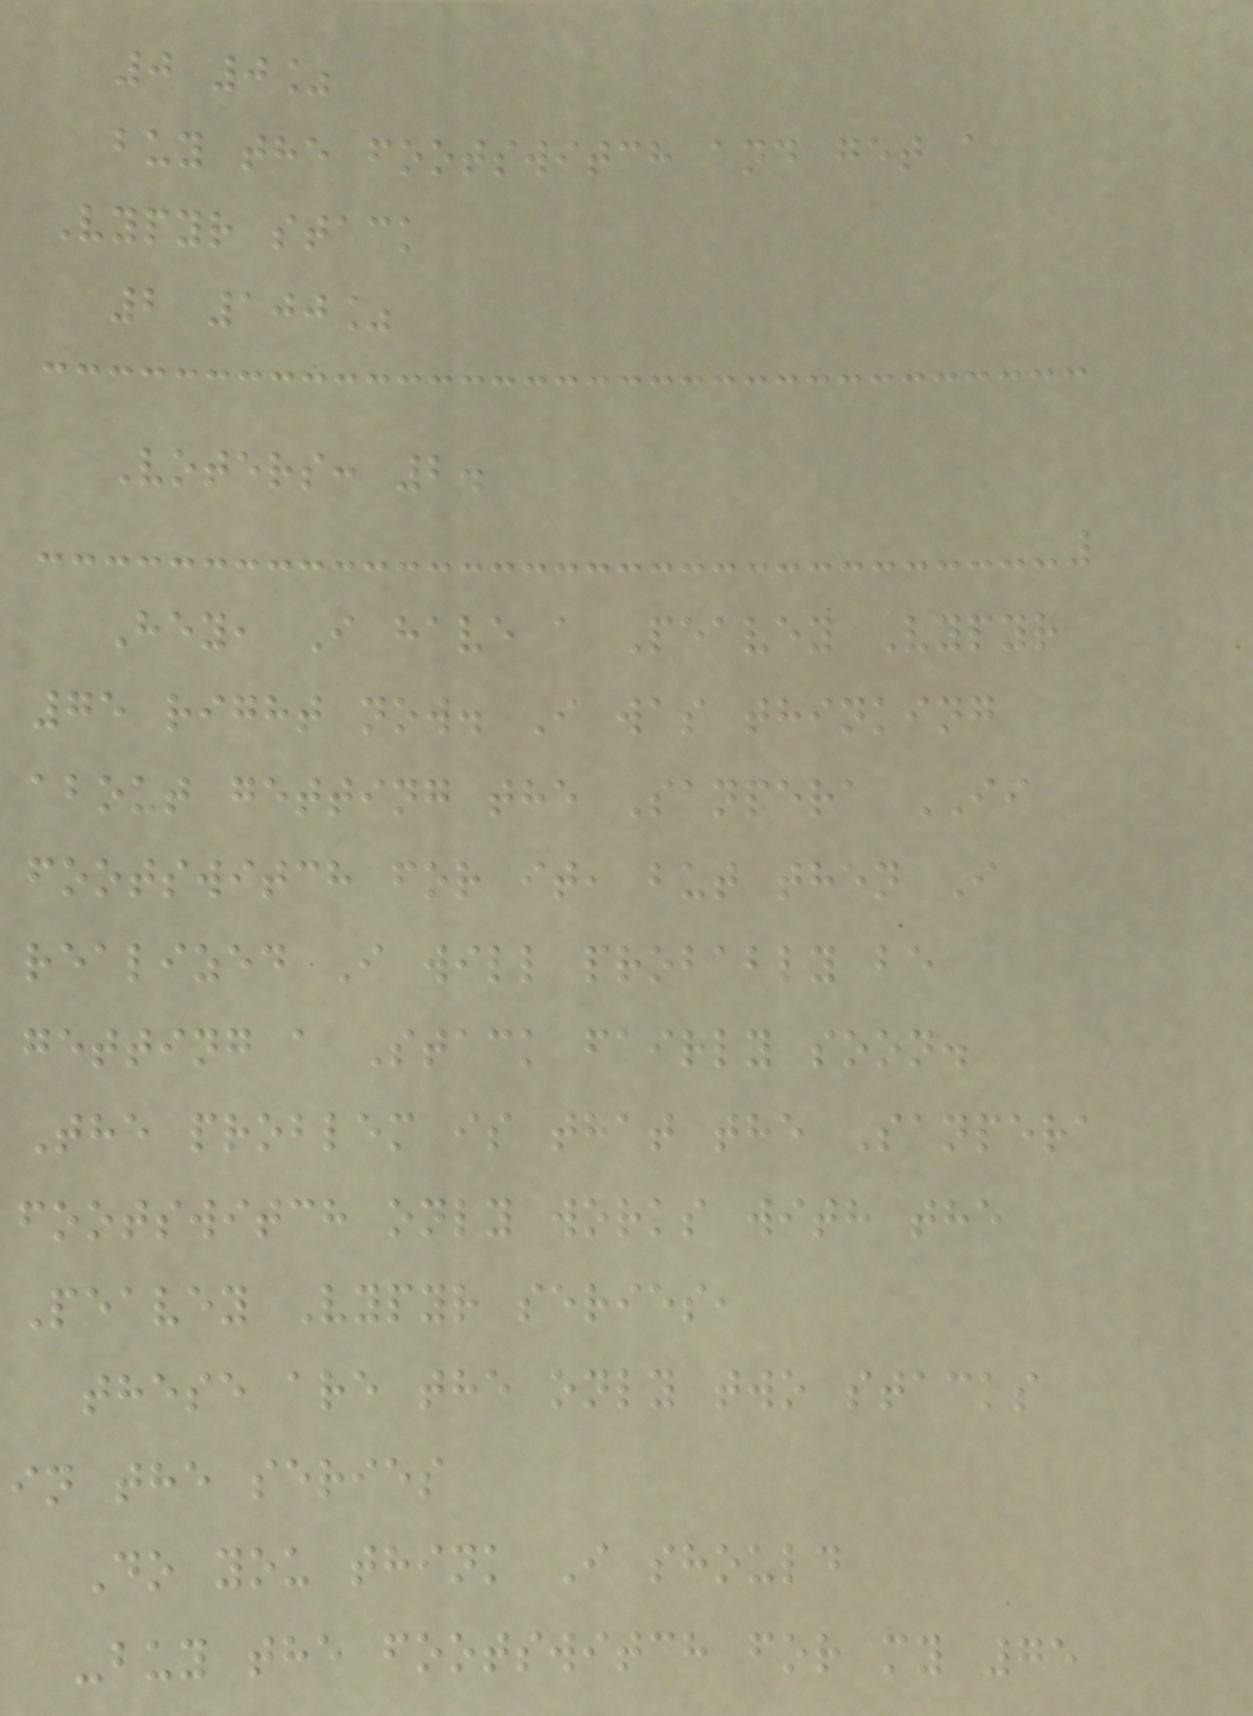0 0%
buy the footswitch and get a
Vypyr stack
2 100%
Voters: 2.
Hey, I have a Peavey Vypyr
75 right now. I was thinking
about getting the Sanpera II
footswitch for it, but then I
realized I will probably be
getting a Stack fairly soon.
The problem is that the Sanpera
footswitch only works with the
Peavey Vypyr series,
these are the only two stacks
in the series
Do you think I should
-buy the footswitch for my 75
